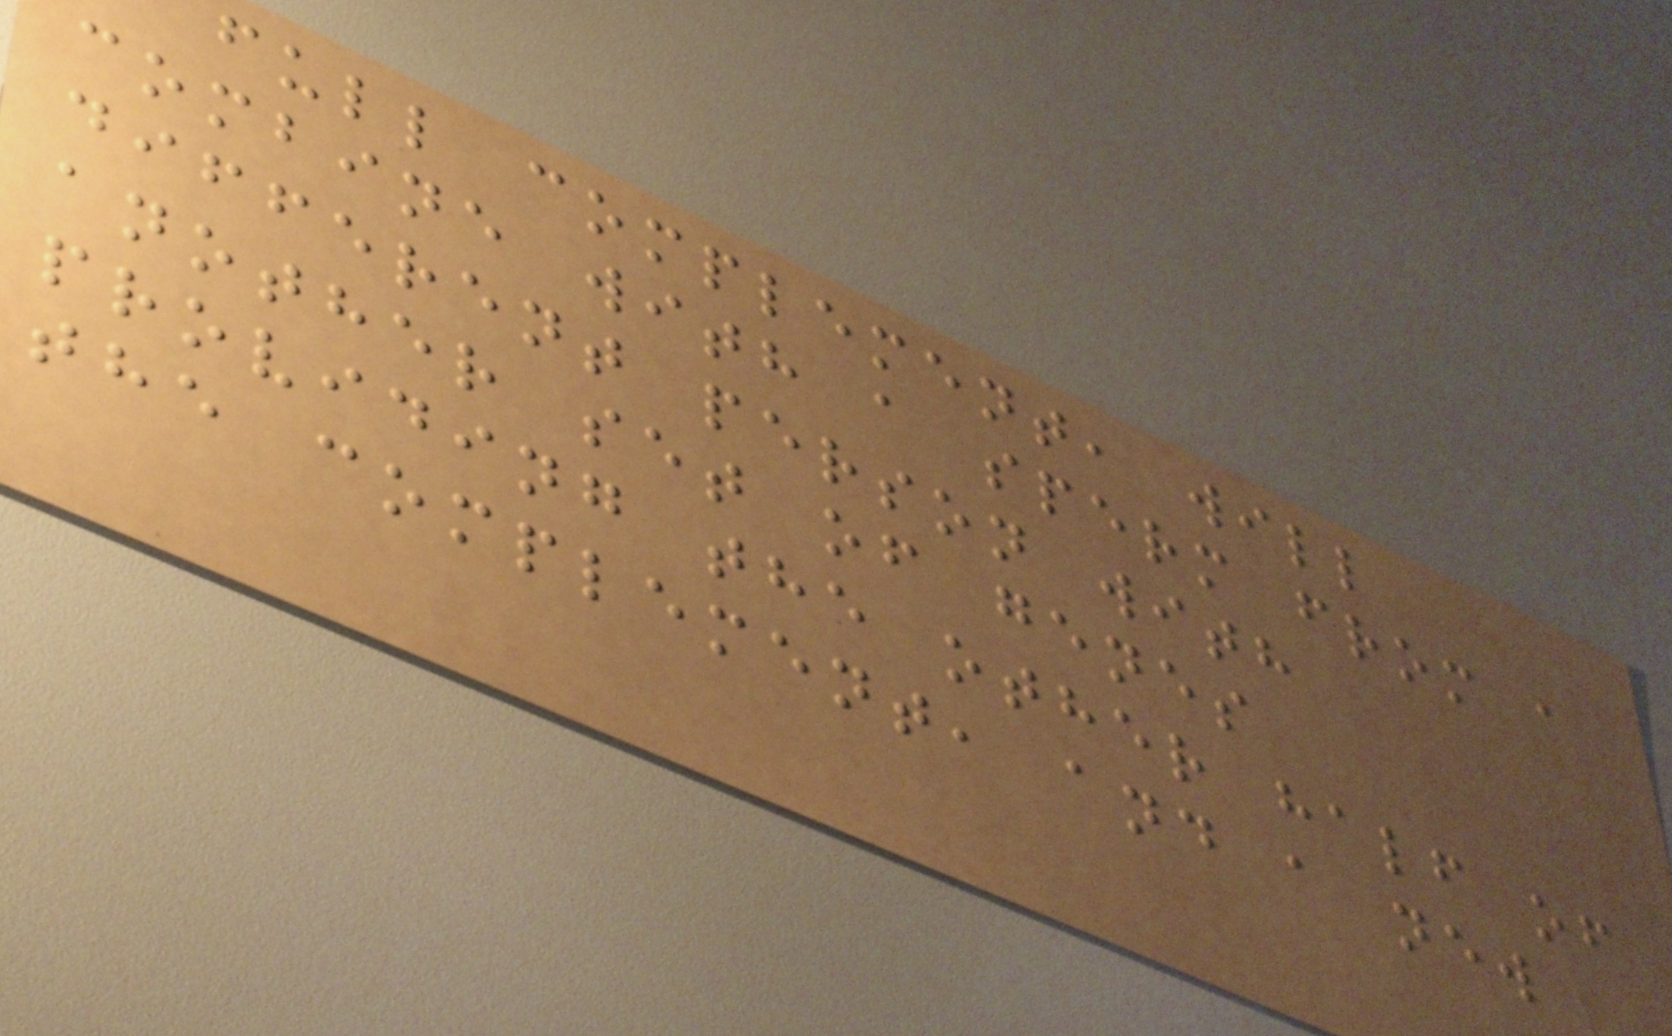full complement, will
combine with a sperm from a
different person with
another set of genes
providing the other half of
the complement, and a new
